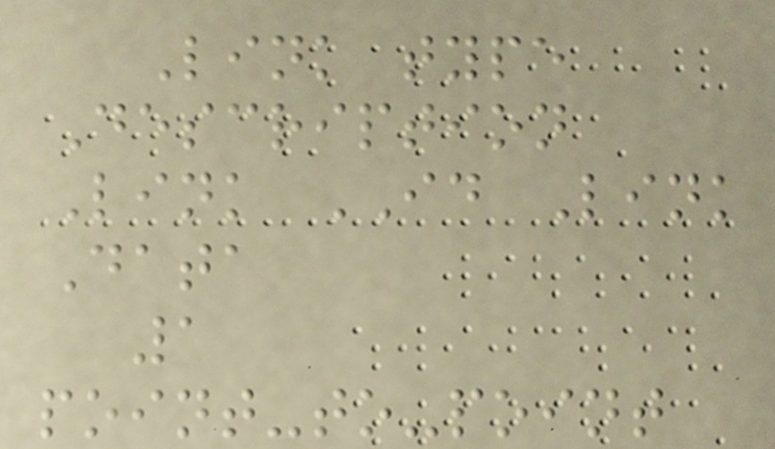Link type
Description
Link ID Link
Data
1
point-to-point
